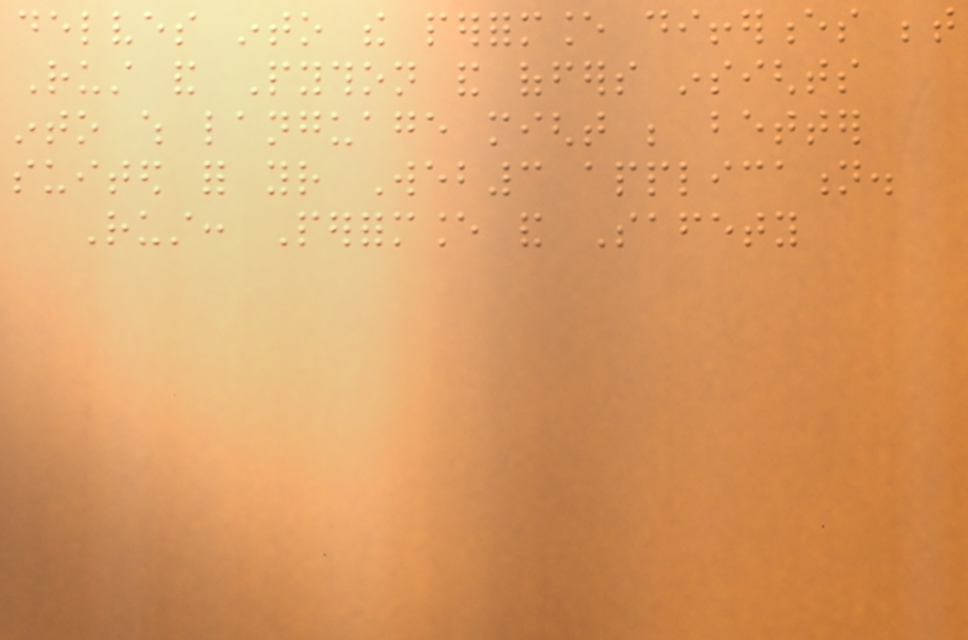delves into the performance differences between
Rust and Python and offers insights
into which language might be better
suited for your Web3 application.
Rust: Performance and Safety
